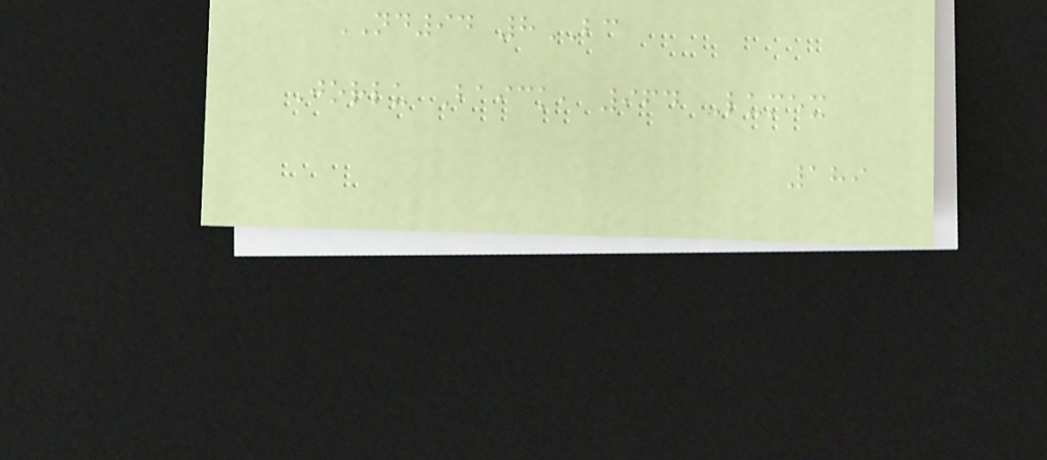ND94 8BC
Jorlu Baick, 964 Lumex
189
